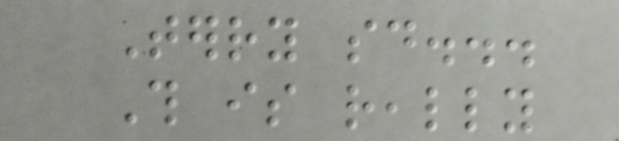Terry said...
This is really
